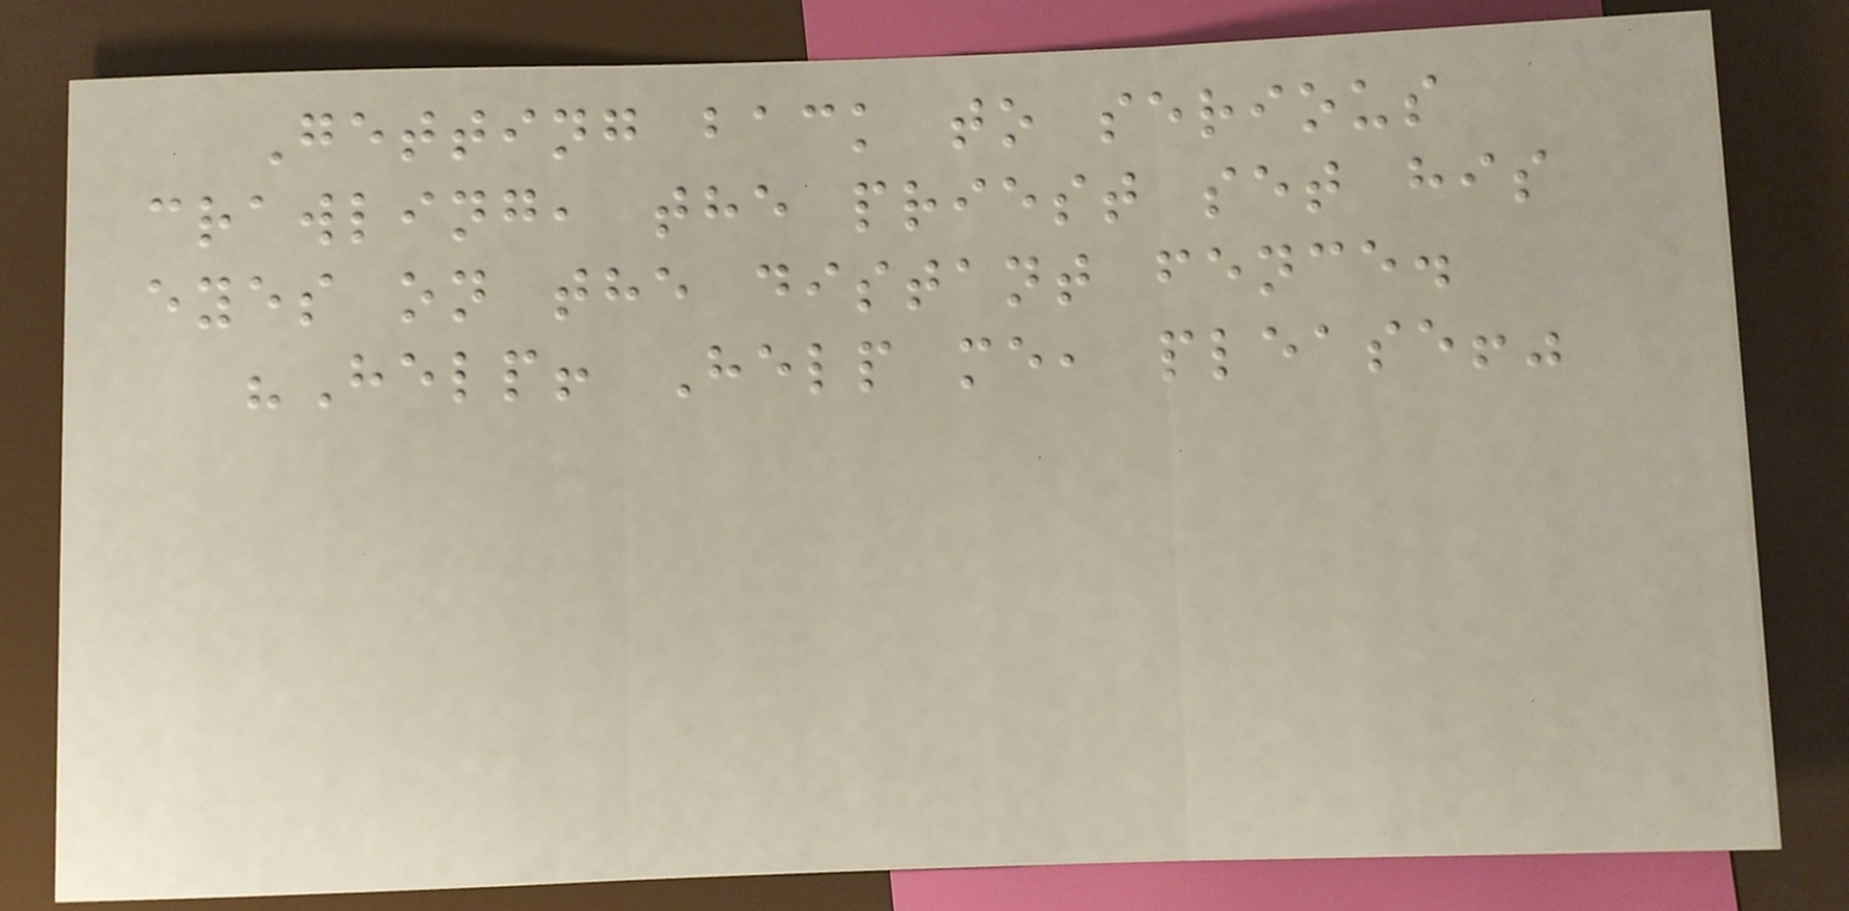Getting back to serious
crawling, the priest set his
eyes on the distant fence.
"Help! Help me, please!"
